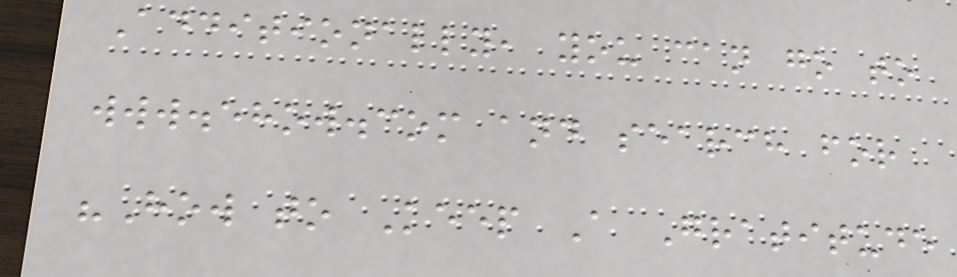Additionally, you can go to
www.ehow.com and search for
"How to Keep A Gratitude
